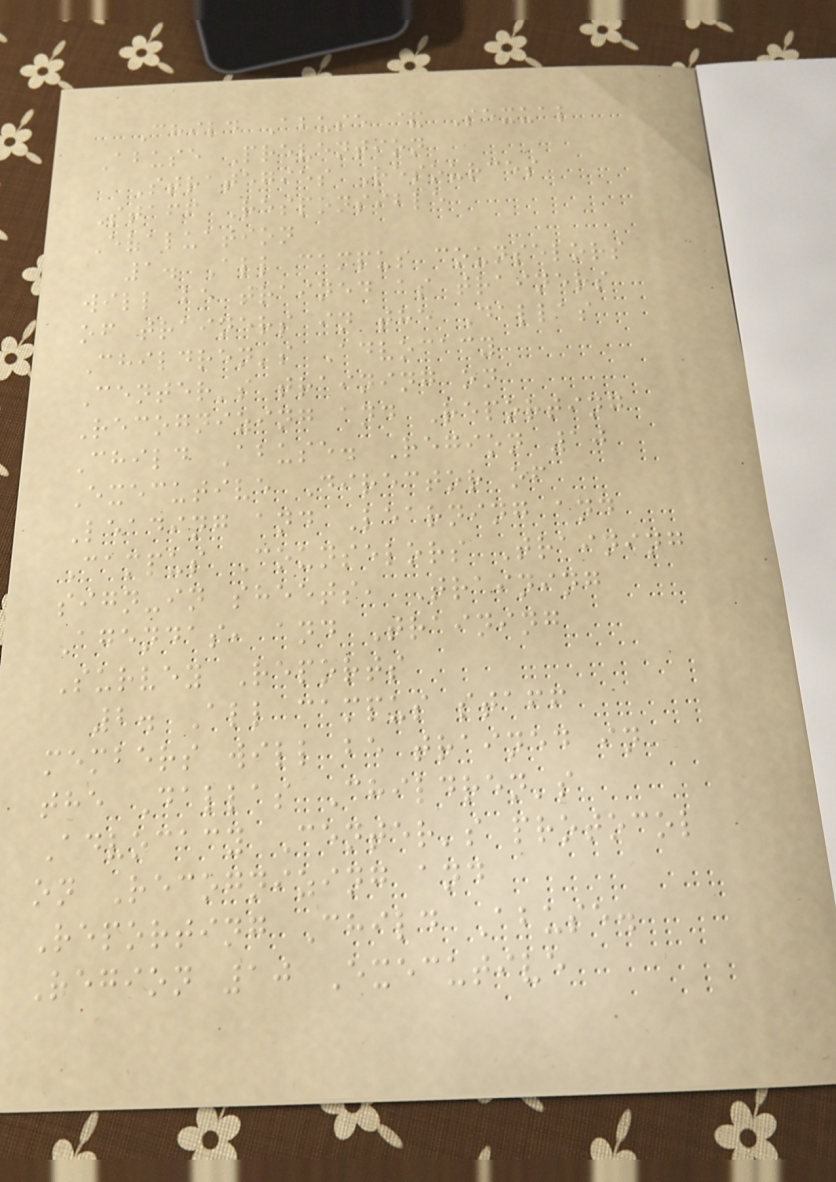Child Abuse & Sexual
Abuse Prevention
Strategies Resources
Staff Responsible
Evaluation
1. All campus counselors
will be trained as trainers
of trainers in the Dallas
Children's Advocacy
Center's training on
Recognizing and Reporting
Child Abuse. Region 10
Executive Director of
Leading and Learning and
Campus Counselors Training
sign-in sheets, Training
Agendas, and Training
Survey Reports
2. All campus staff
members will be trained in
the Dallas Children's
Advocacy Center's protocol
on Recognizing and
Reporting Child Abuse.
Region 10 Executive
